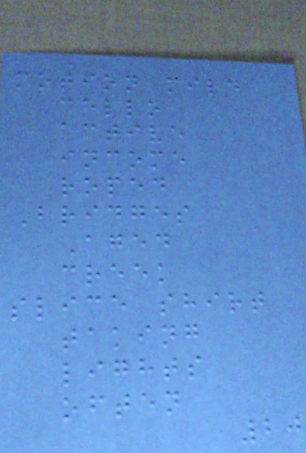motion mild
cello
active
income
roped
Bridges
Aged
creek
slice shirt
taking
lights
often
20
